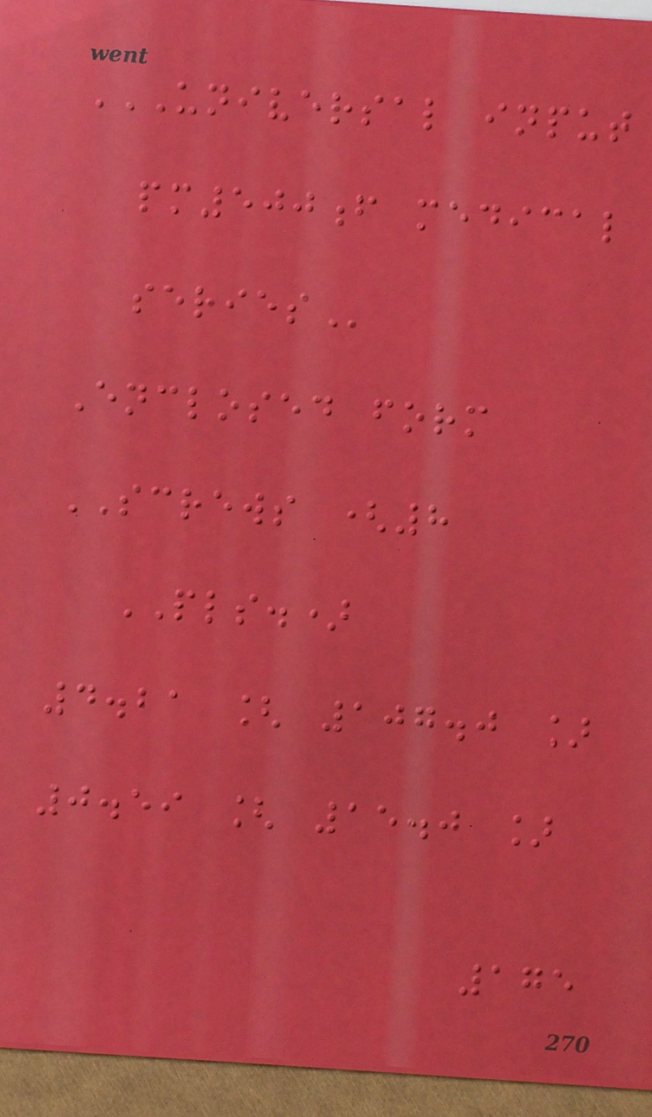UNIVERSAL INPUT
PM500F MEDICAL
SERIES
Enclosed form
SCREWS (8
PLS.)
4.21 [ 107.0 ]
0.59 [ 15.0 ]
175
